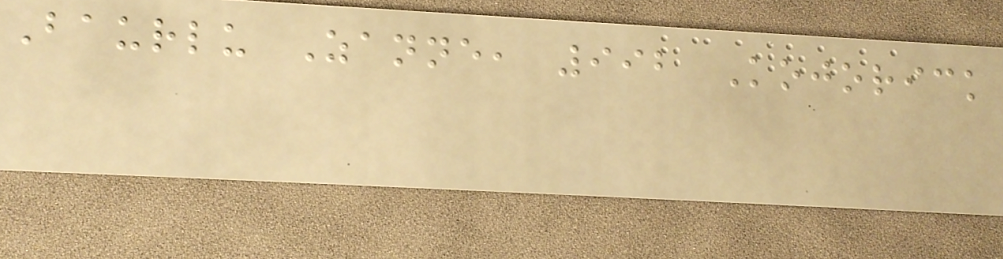Baurlu Zanne, 992 Kojorick
